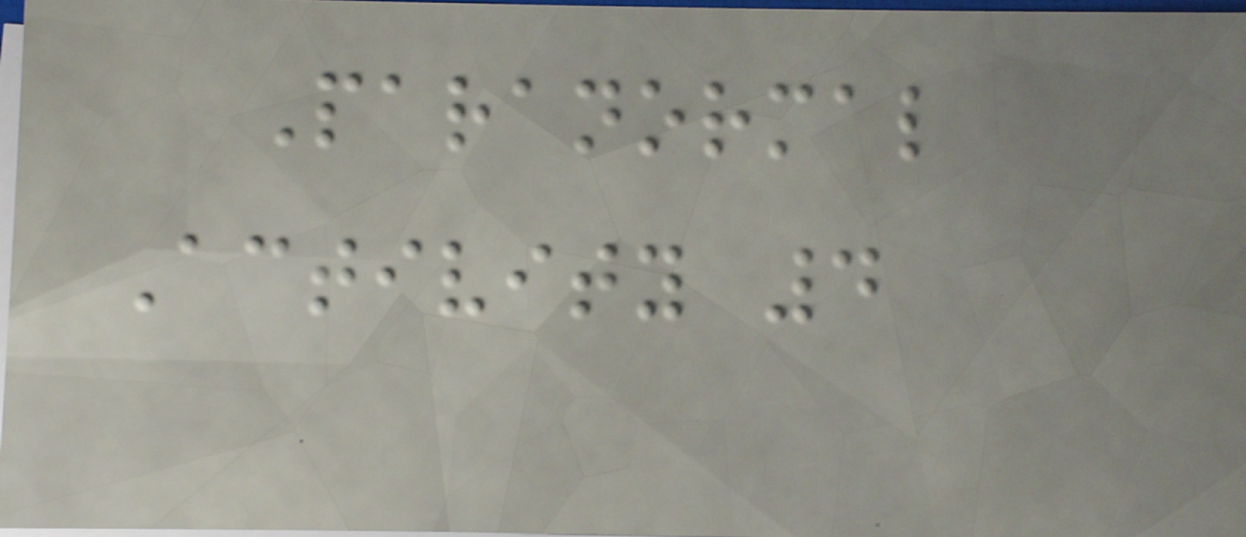Paranormal
Activity 4
